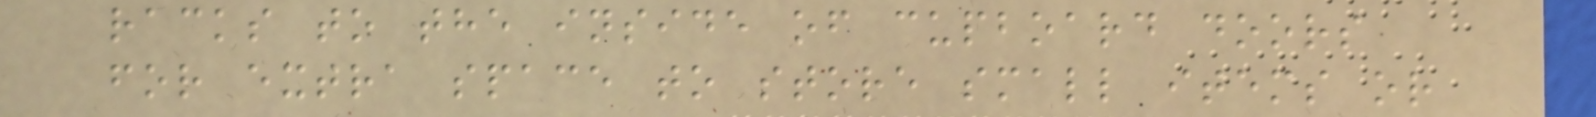racks to the inside of cupboard doors
for extra space to store small items or
